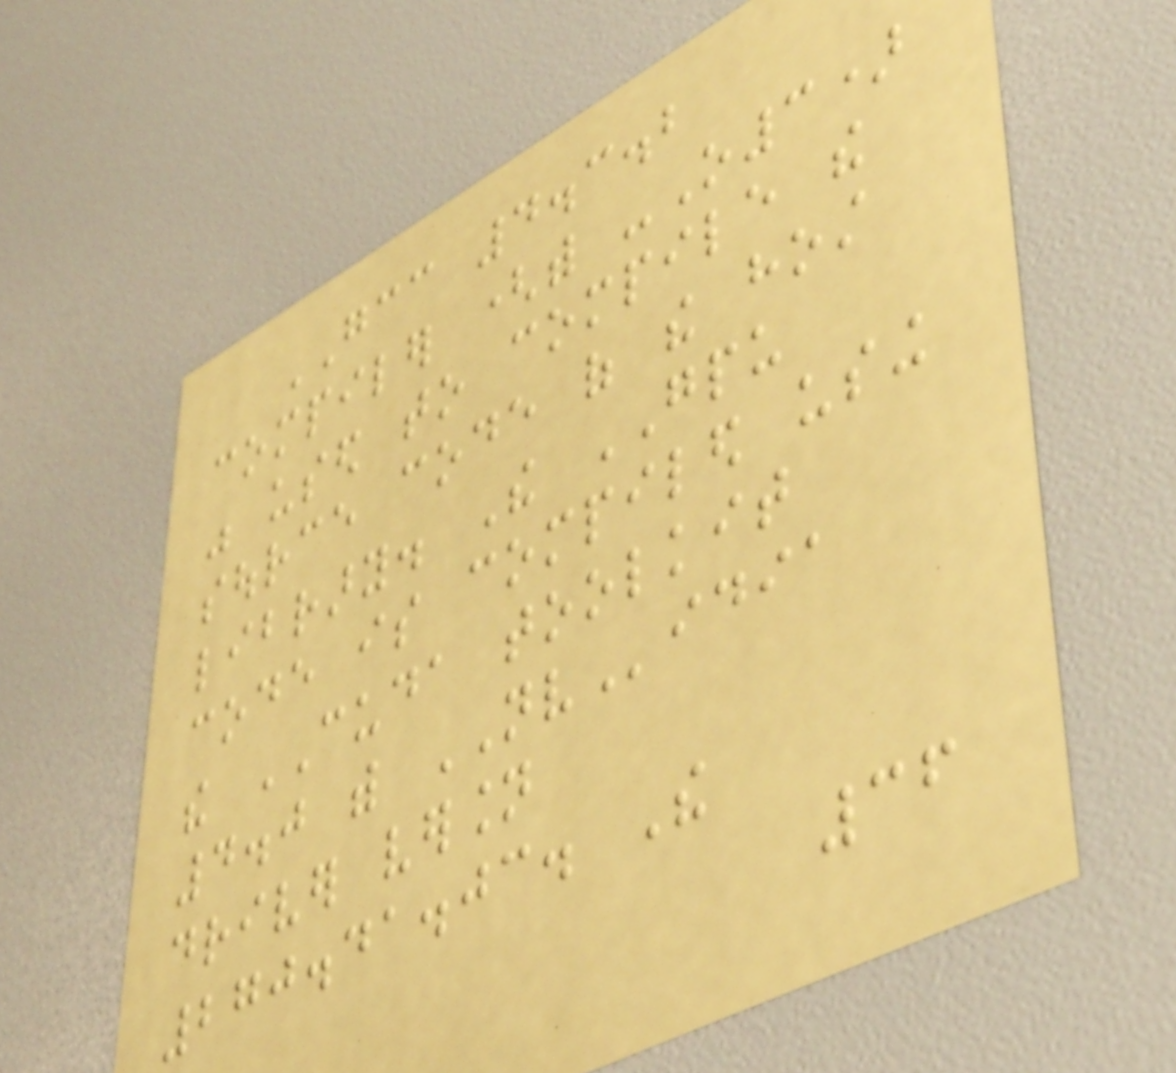GCC 4.3.2
compiler (with -O3)
was used to compile the
source code of the host
library. The GPU
code is compiled using
the CUDA toolkit
4.0 with NVidia
driver version
270.41.03. The
36
